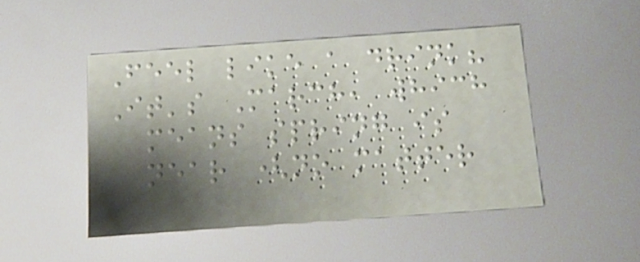Feel like a drink?
It's March, which
means spring is
near (no matter
